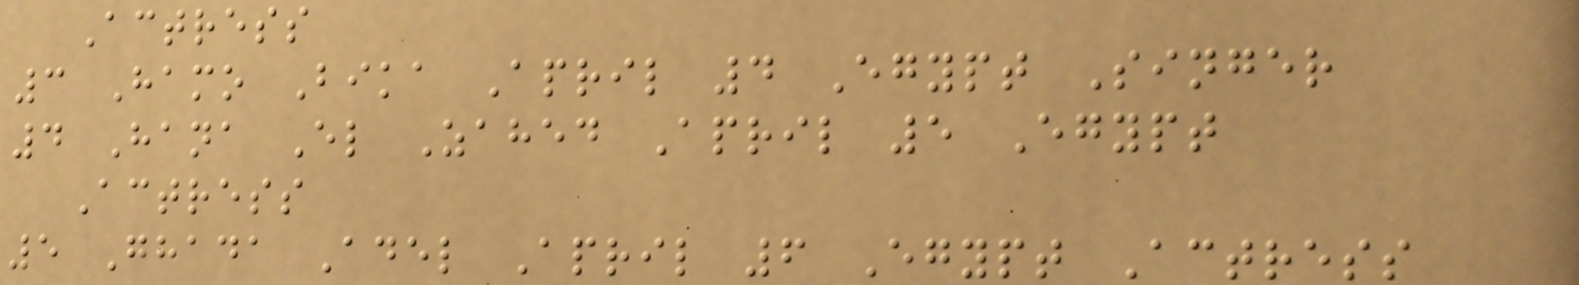Actress
3 Hamo Bika April 4 Egypt Singer
4 Hana El Zahed April 5 Egypt
Actress
5 Ghada Adel April 6 Egypt Actress
